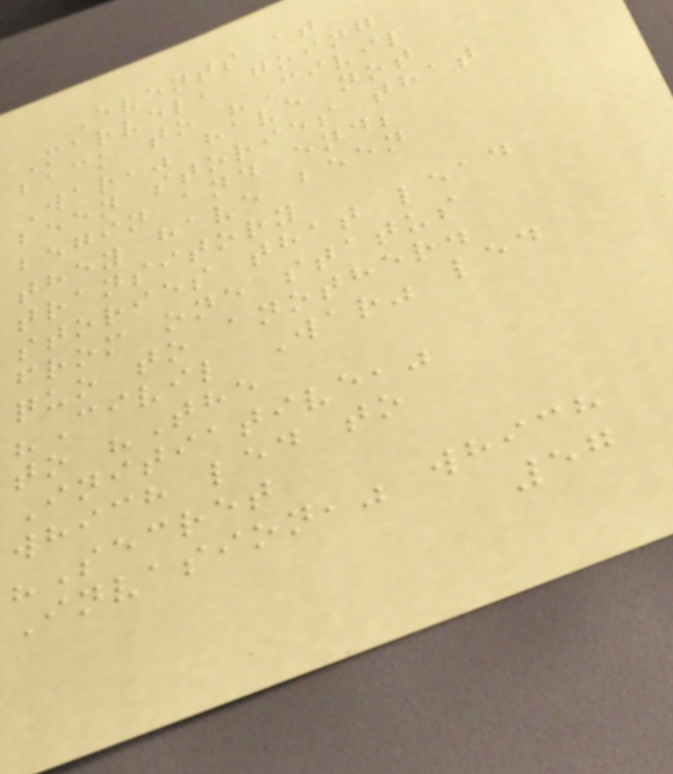Events at
Marvel, going
back to "Civil
War," have not
been stories that
begin and end;
they have been
transitory
stories that lead
from one status
quo to another.
"Civil War" led
to "The
Initiative,"
which led to
"Secret
Invasion," which
57
